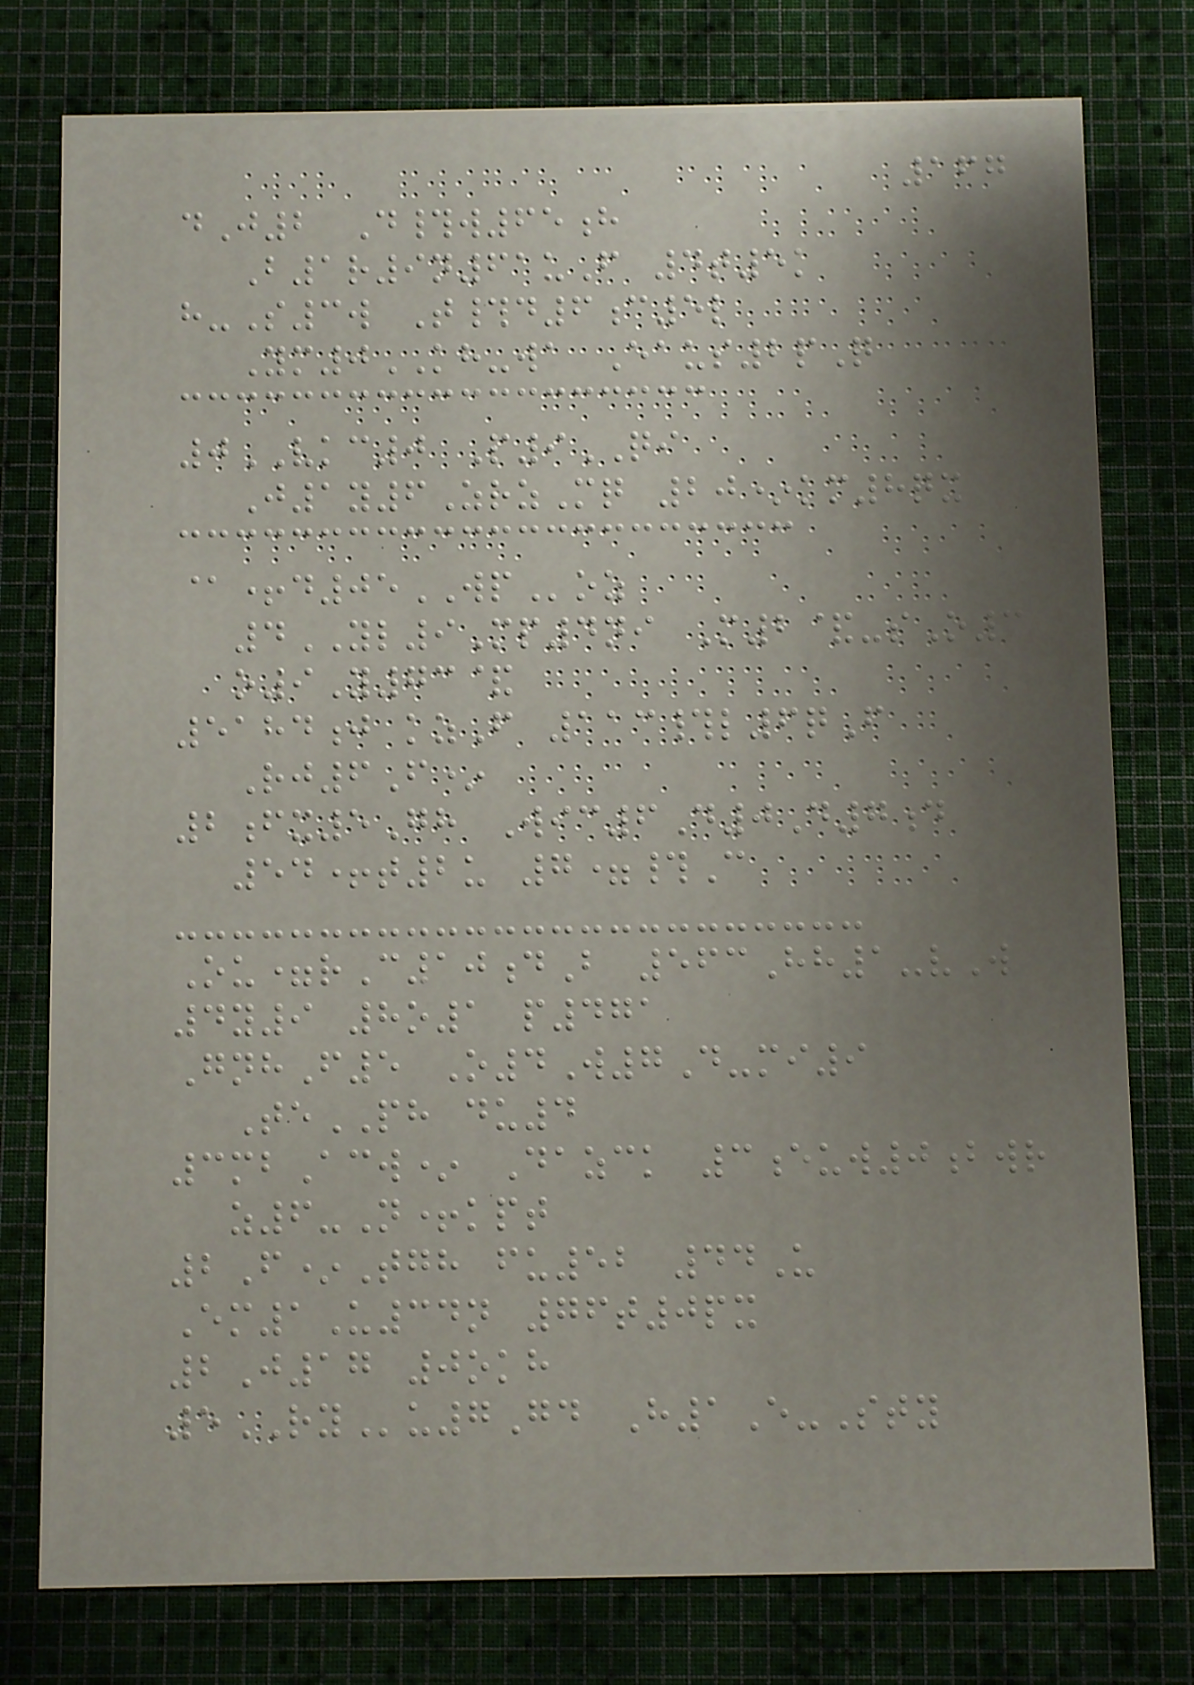167
dJ2 D#w65h
B1r9n61uF 4t5k
h-S3w T#d6c5l
Ym0KH-wa Eaus2pQ
0VKC0 P9QI
J1y6ZrzMq 20*km8qx
@+d05WPoz
4YL9Mp4ni M2&-sO3
o9Y73&
5184j kzF 113#l6qF
Rj6F*
2fx5Gh Wic6D0D7d
54+t2u 7=#C
Ou=rC10dB 563Hh1-vW
4y9 8o1 p471
GnhF5 O4W7D-mi9
TePH du4
3mbAcw* Dazck 3euw0bwr
z6-N+kpt
2F*Tgh fu52 44U
Em1U34n 76t0px
2J17 0okh
5RYu7Gd H1E-Sty
